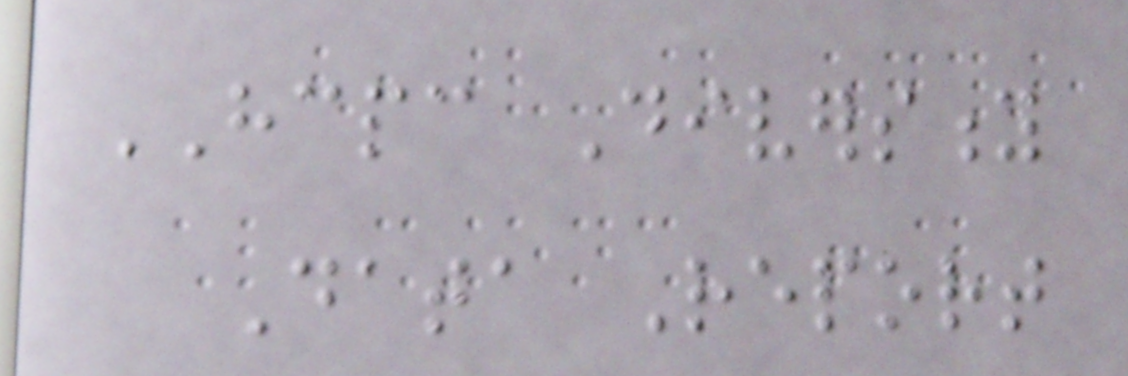HCPC Diversity
Data Report
